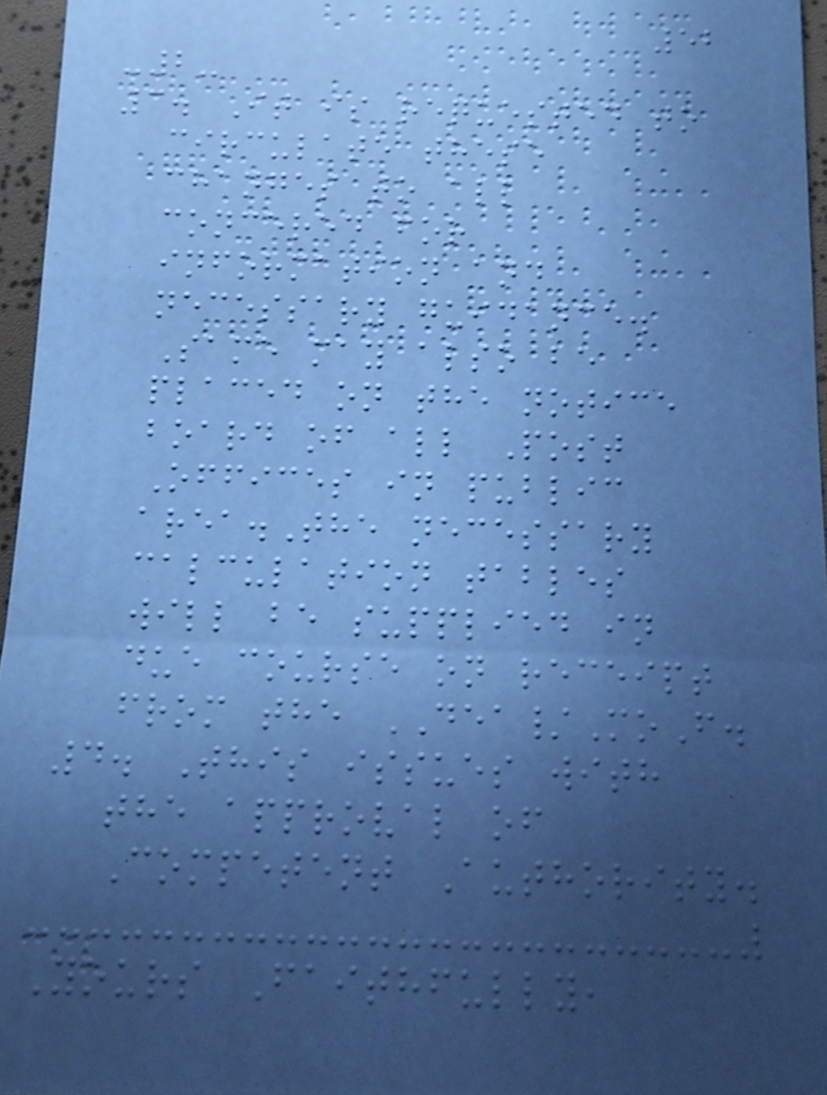52
-2-
3. It is requested to
circulate these
changes to all
concered for
information and
necessary guidance.
Same may also be
placed on the notice
board of all Post
Offices in public
area.The necessary
calculation tables
will be supplied in
due course on receipt
from the DEA/MoF.
4. This issues with
the approval of
Competent Authority.
Yours Faithfully,
